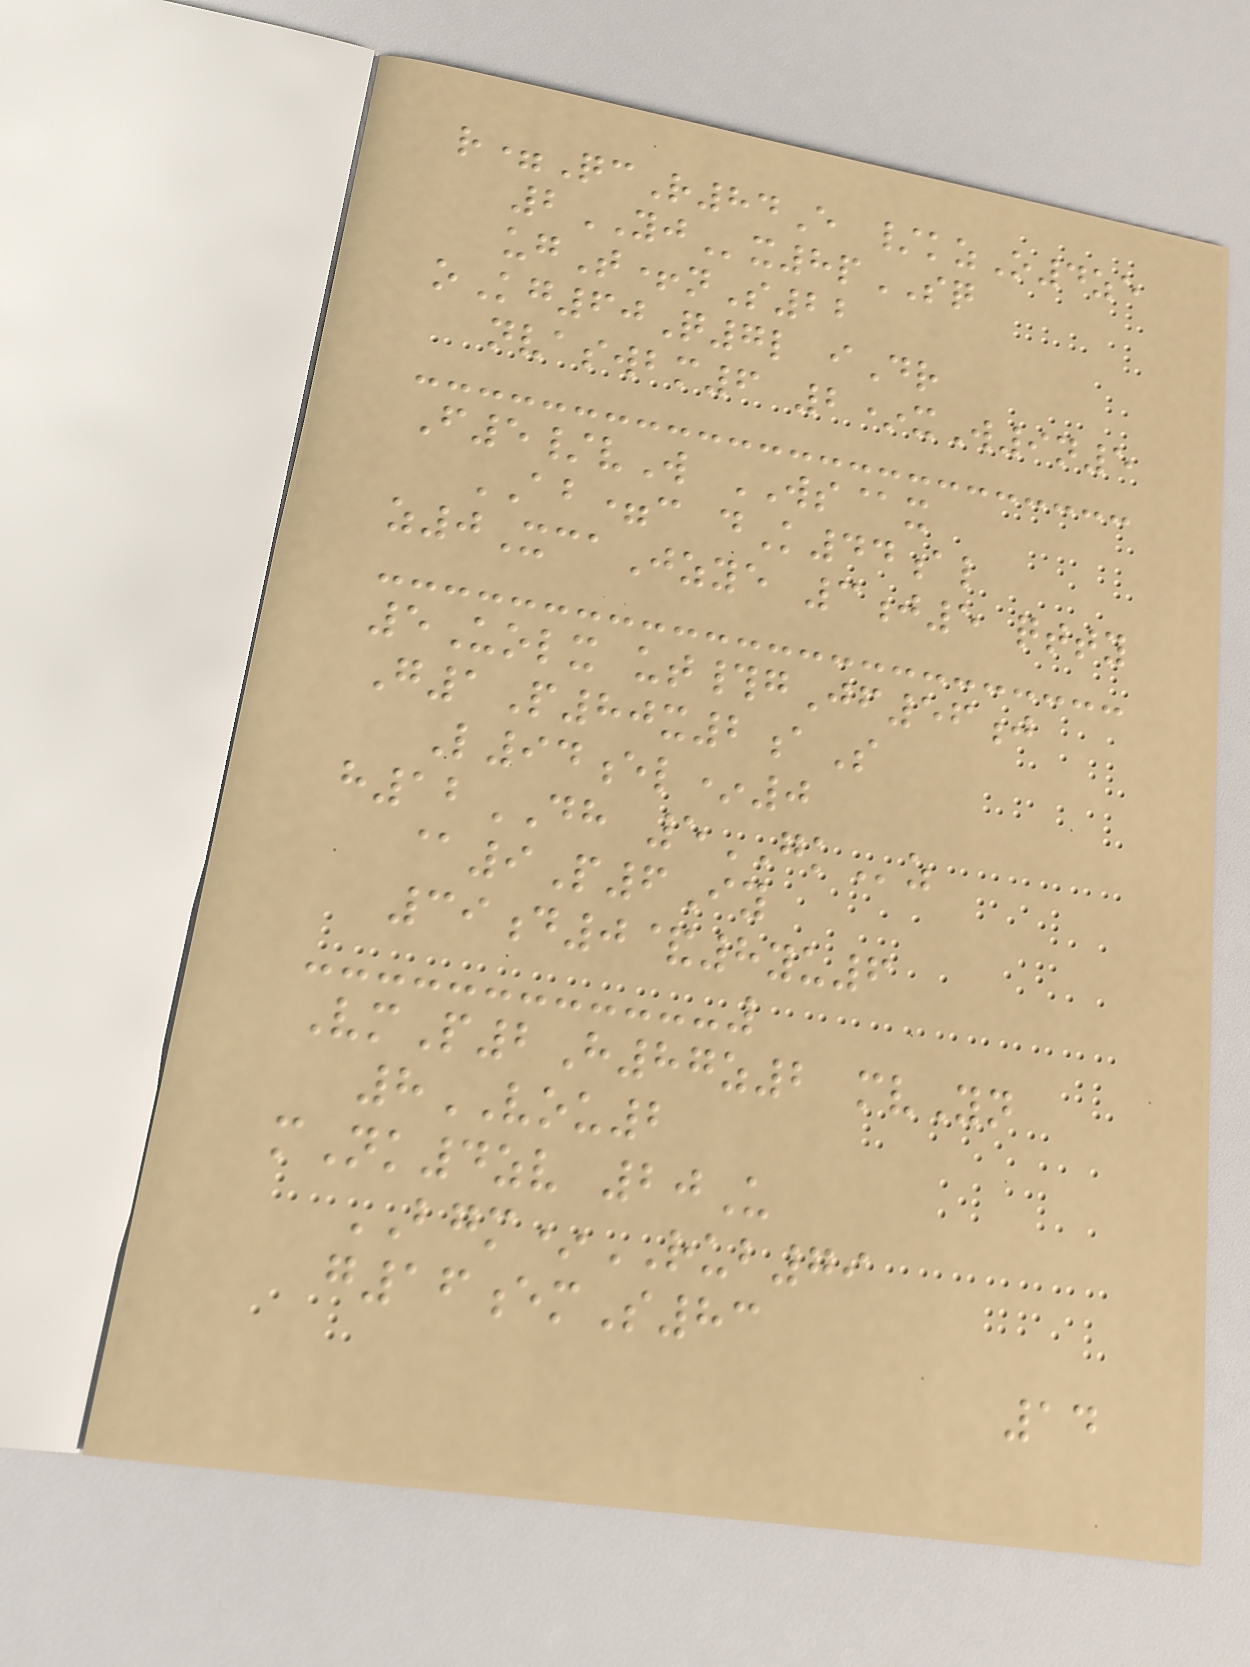r=QcR84E /kzO4ze
2YJx8pSQ
ugT+nS22
oKg60Q7l iDr
nvaswbm6 2*xW9n5
F5/vW WS@x
AB=c dK44al
z0XcaJzye 3j5 qtty
5Uolx ut#gJf56j
G1P80x2aS
L94el*0
h12DH 5GKz
@9P6Iy
39d0&8yu6
VmP2H87z2 mvYn
8VOU2
mNk4zv 20U
BGM*RUB79
g16emS83
14
